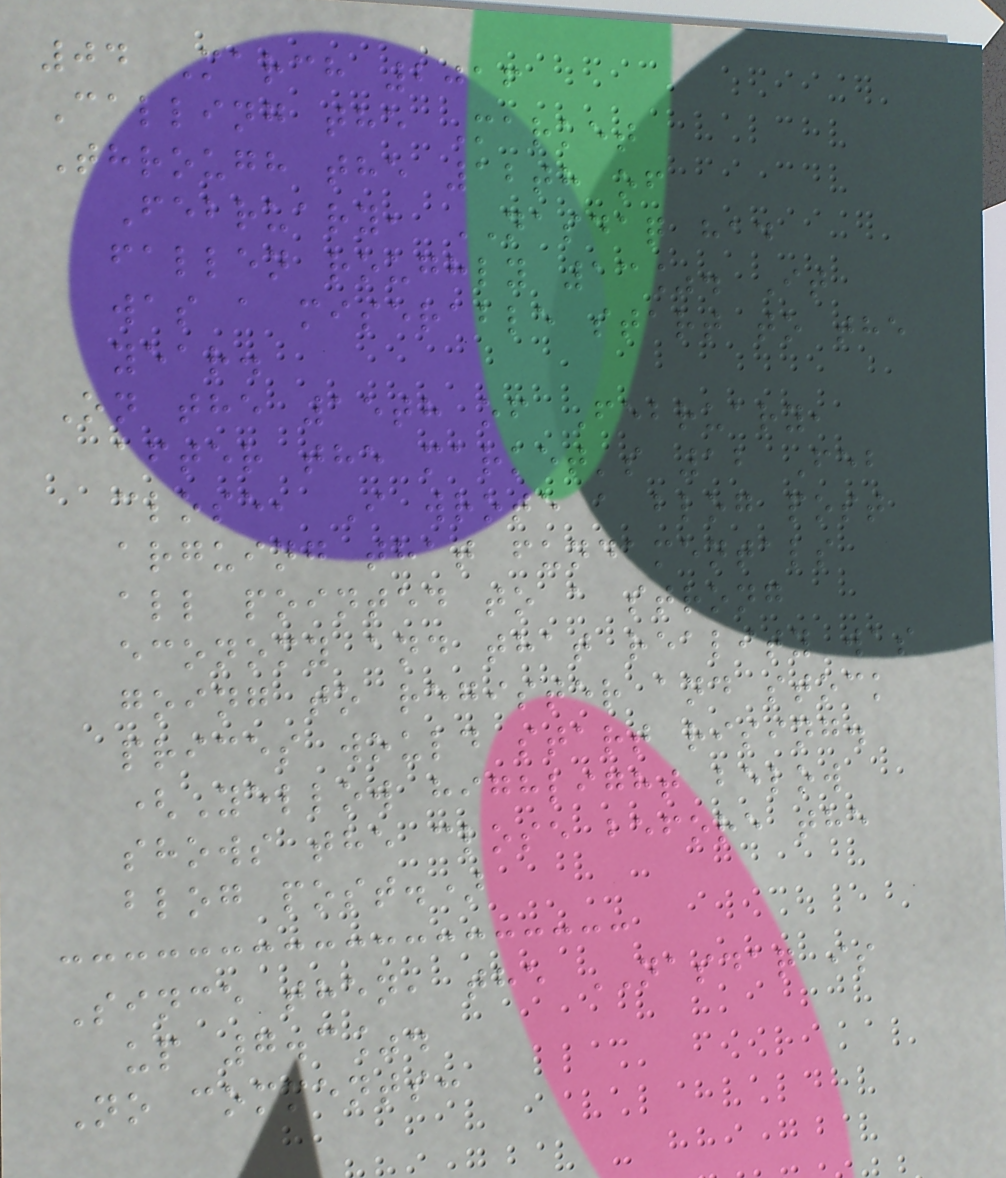04 March 2016
Calling the Market
Through the 12th of
February, NASDAQ had
fallen roughly 13%. It
was a miserable start to the
year.
On the 15th of February,
after the market's 12 Feb
close, I wrote a blog post
arguing that fundamentals
all pointed to a strong
economy and that reality was
going to register and stock
prices would start rising.
(Yellow highlight below
shows the close before the
blog post.)
Since then, the NASDAQ is
up 7.3%.
No comments:
